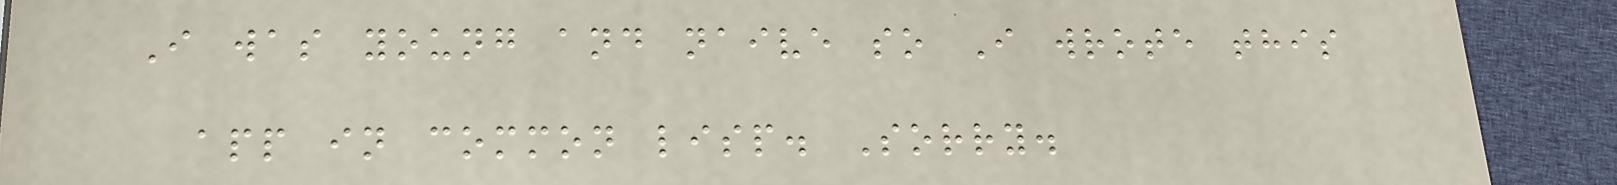I was young and naive so I wrote this
app in common lisp. Sorry.
